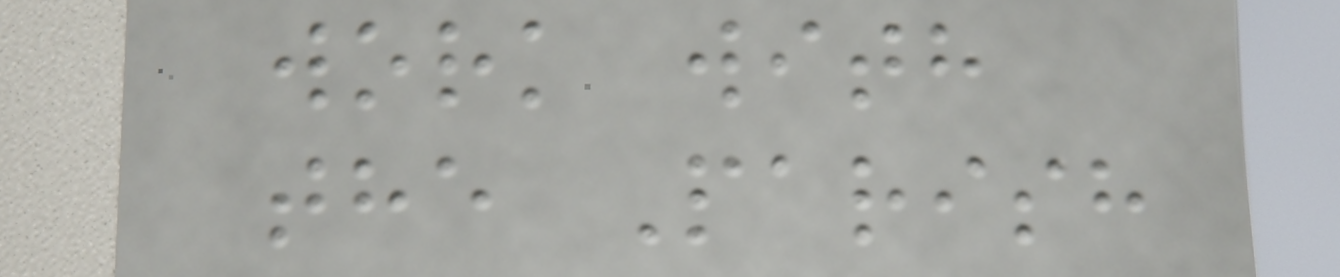work with
the Parish
